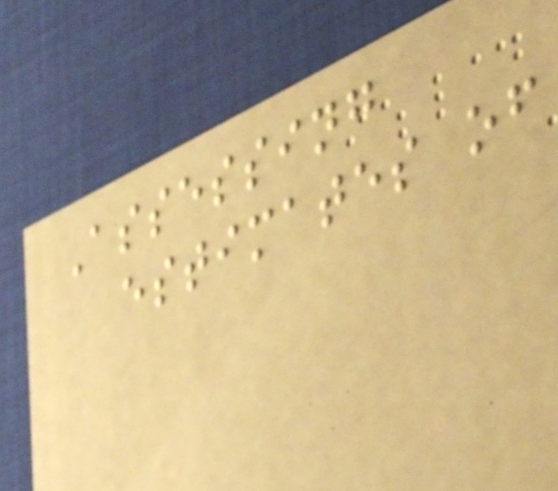Assessing
estimates of
